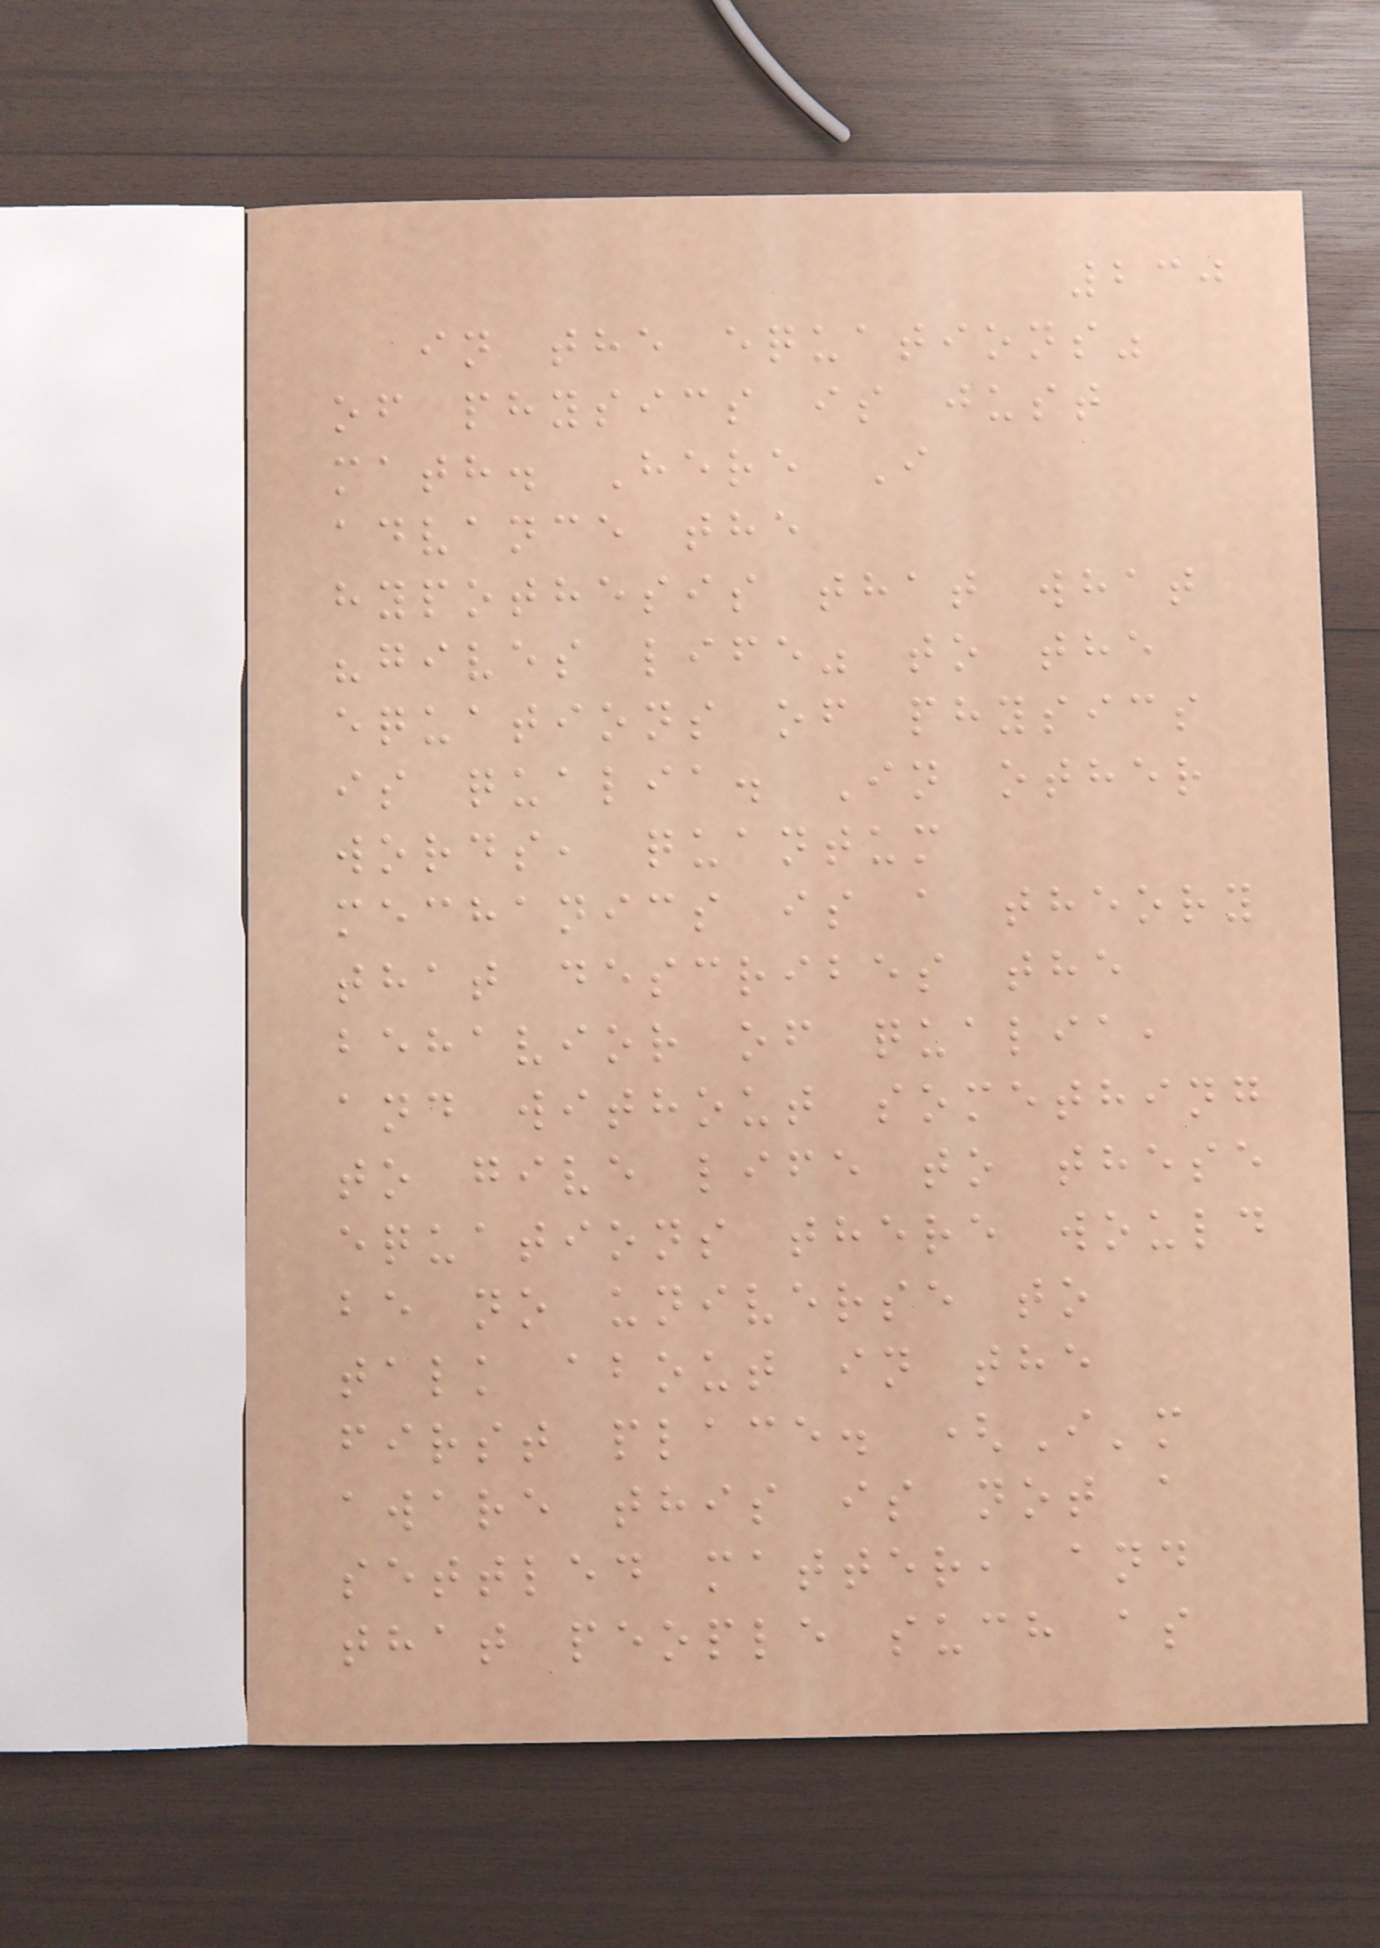230
in the equations"
of physics is just
math. Here I
advance the
hypothesis that what
"gives life" to the
equations of physics
is qualia. In other
words, quantum
mechanics is a theory
that describes the
behavior of qualia,
and without something
to give life to these
equations there would
be no universe to
talk about in the
first place. (I'm
aware this is not a
settled matter, and
that people such as
